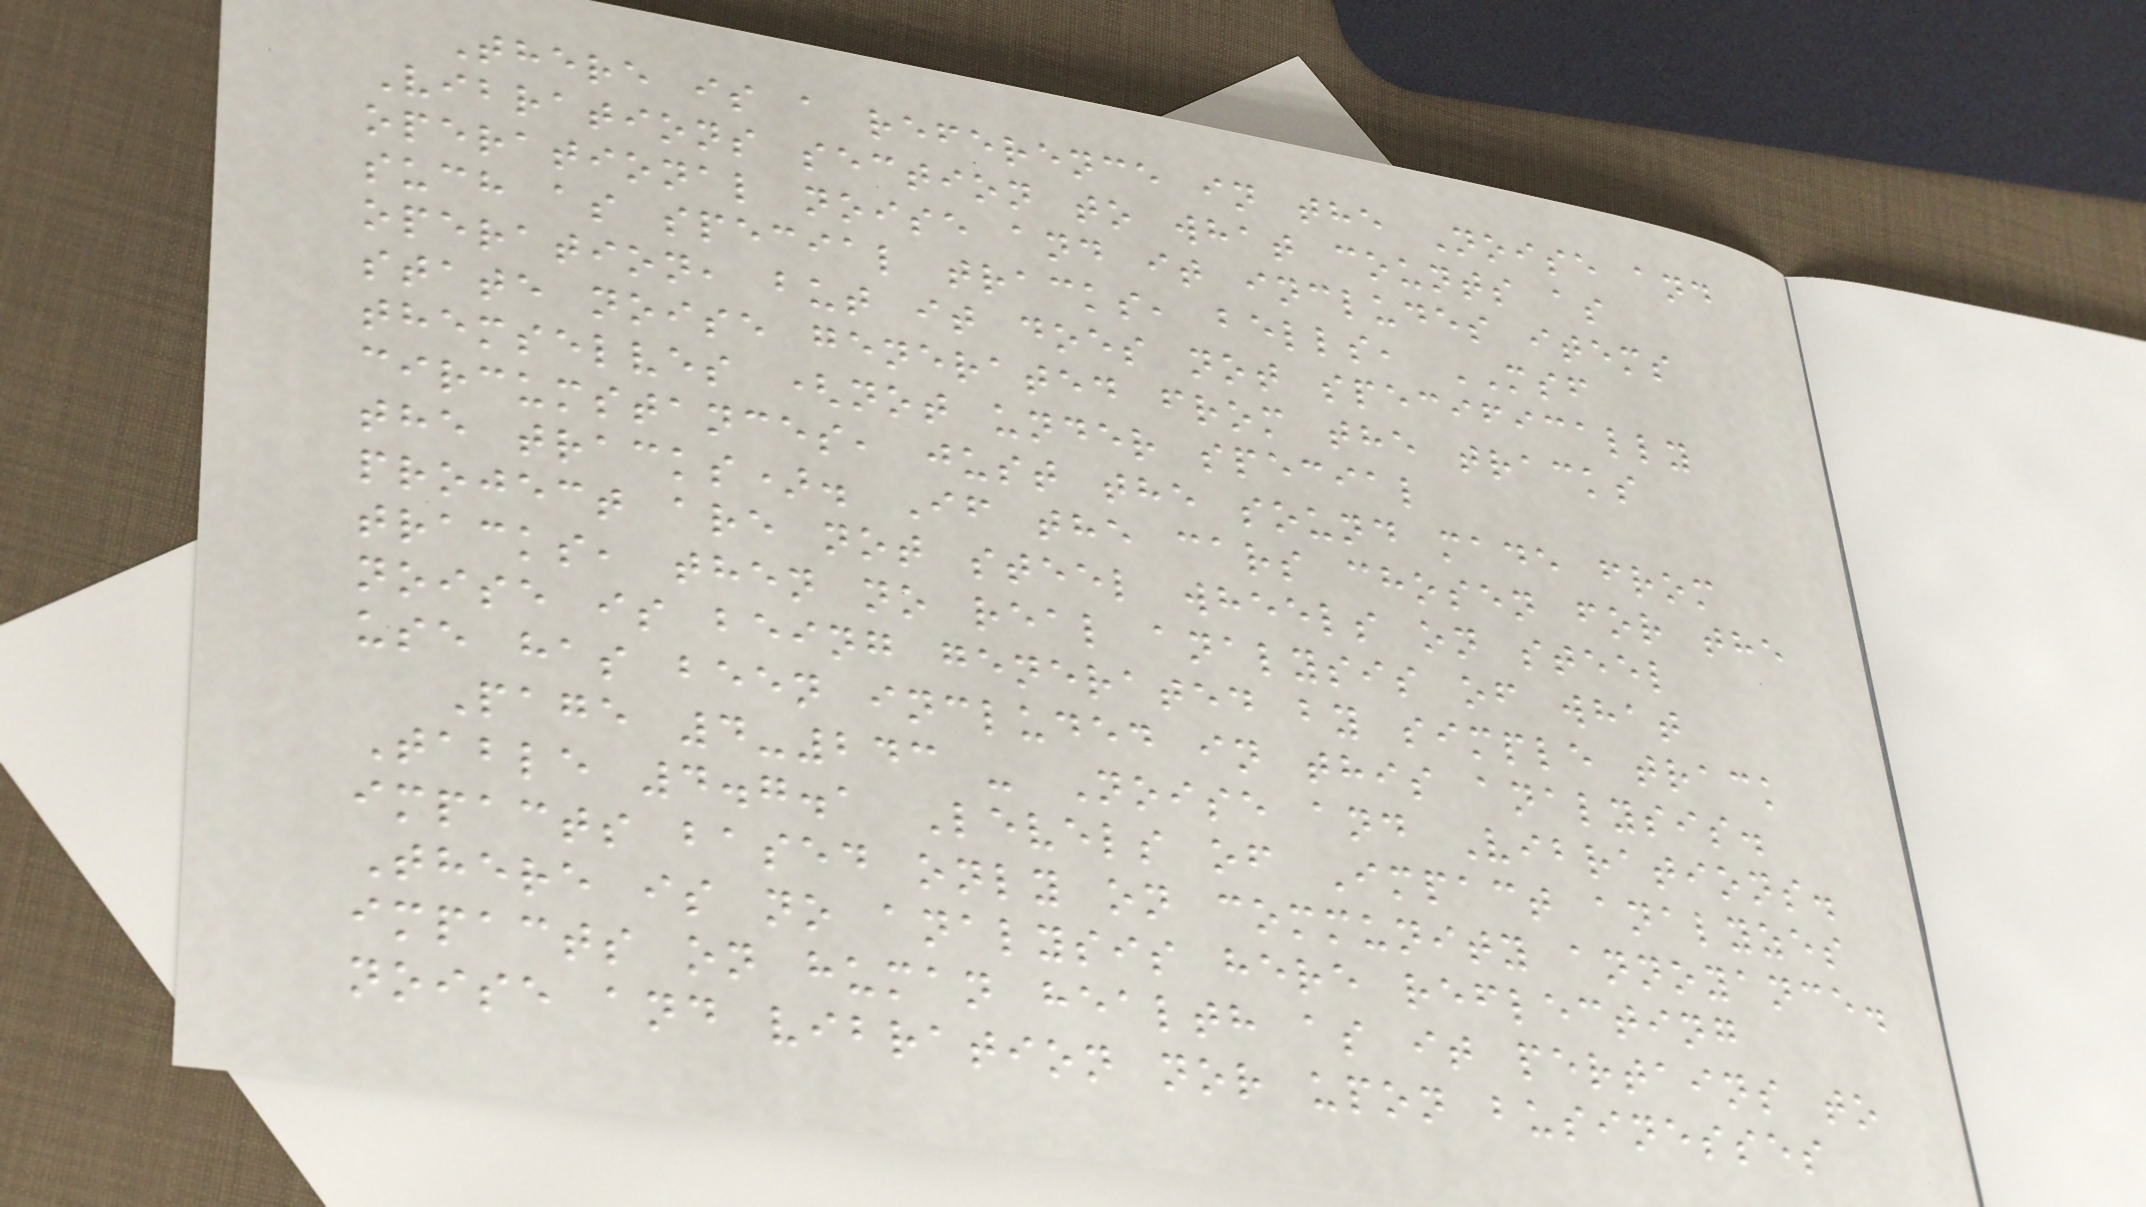There is a reference in the Noise and
Vibrations section to what counts as
operational noise and it includes items
such as special tracks, bells, MSF
operation, but it does not specifically
state noise generated from the tracks
themselves (not under special
circumstances, just the sound made from
the tracks). If the cars chosen for the
project are not steel wheels on steel
tracks, then no real analysis of what
noise is being generated by simple track
use has been included in this analysis.
Page 4-243 - Noise and Vibrations.
Table 4.7.1 Levels of Impact analyzes
impacts based only on community annoyance.
There is no analysis here reflecting
impacts on human health as it pertains to
noise and vibration nor upon businesses
